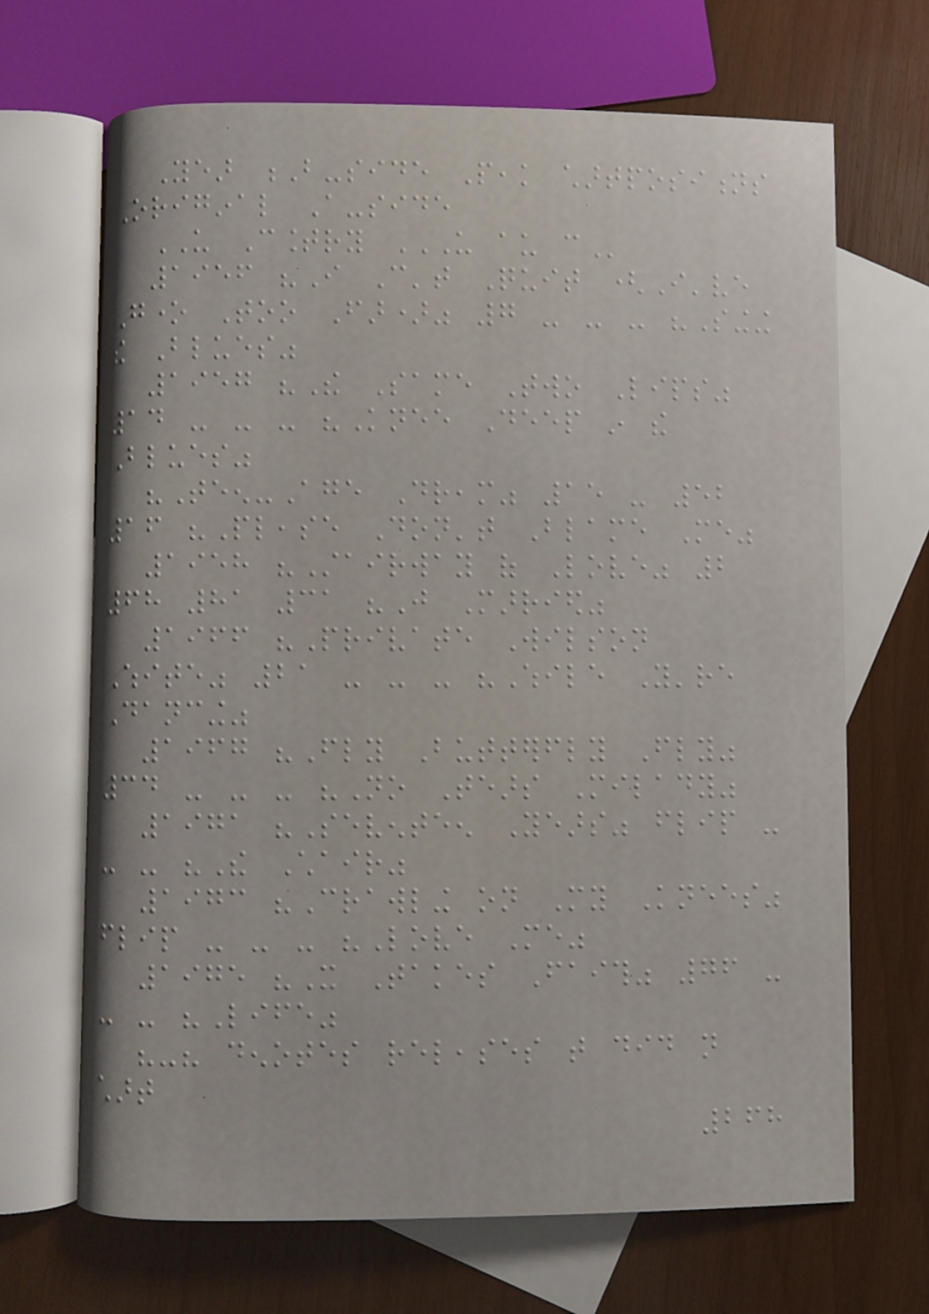Year B-side Peak chartpositions
Original A-side
US Country US AU CAN
1956 "I Can't Quit (I've
Gone Too Far)" 7 - - - "Singing
the Blues"
1957 "The Same Two Lips"
14 - - - "Knee Deep in the
Blues"
"Teen-Age Dream" 15 - 52
16 "Please Don't Blame Me"
1958 "Stairway of Love" 2
68 81 31 "Just Married"
1966 "Private Wilson
White" 21 - - - "While You're
Dancing"
1967 "Fly Butterfly Fly"
34 - - - "No Tears Milady"
1971 "Seventeen Years" flip -
- - "The Chair"
1973 "Crawling on My Knees"
flip - - - "Love Me"
1975 "It Takes Faith" 76 -
- - "Life"
"-" denotes releases that did not
chart
268
